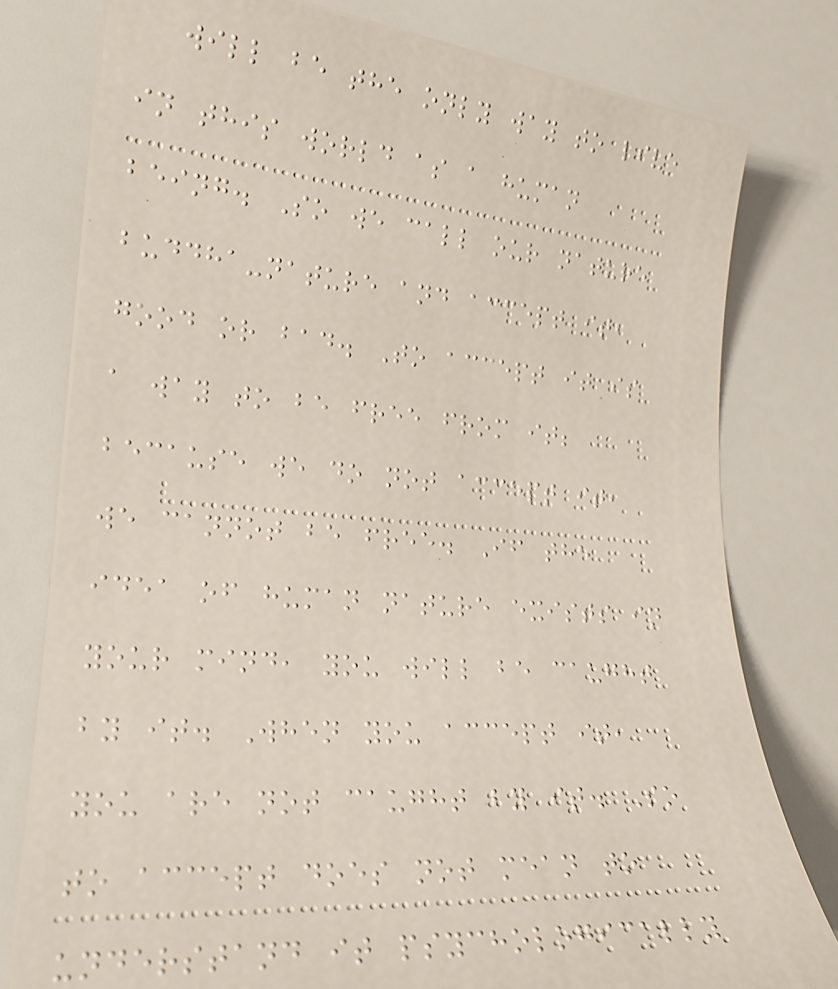will be the only way to live
in this world as a human
being. So we call our nature
buddha-nature and accept it,
good or bad. To accept it is
a way to be free from it;
because we do not accept it,
we cannot be free. If the
idea of human nature exists in
your mind, you will be caught
by it. When you accept it,
you are not caught by it. So
to accept does not mean to
understand it psychologically
